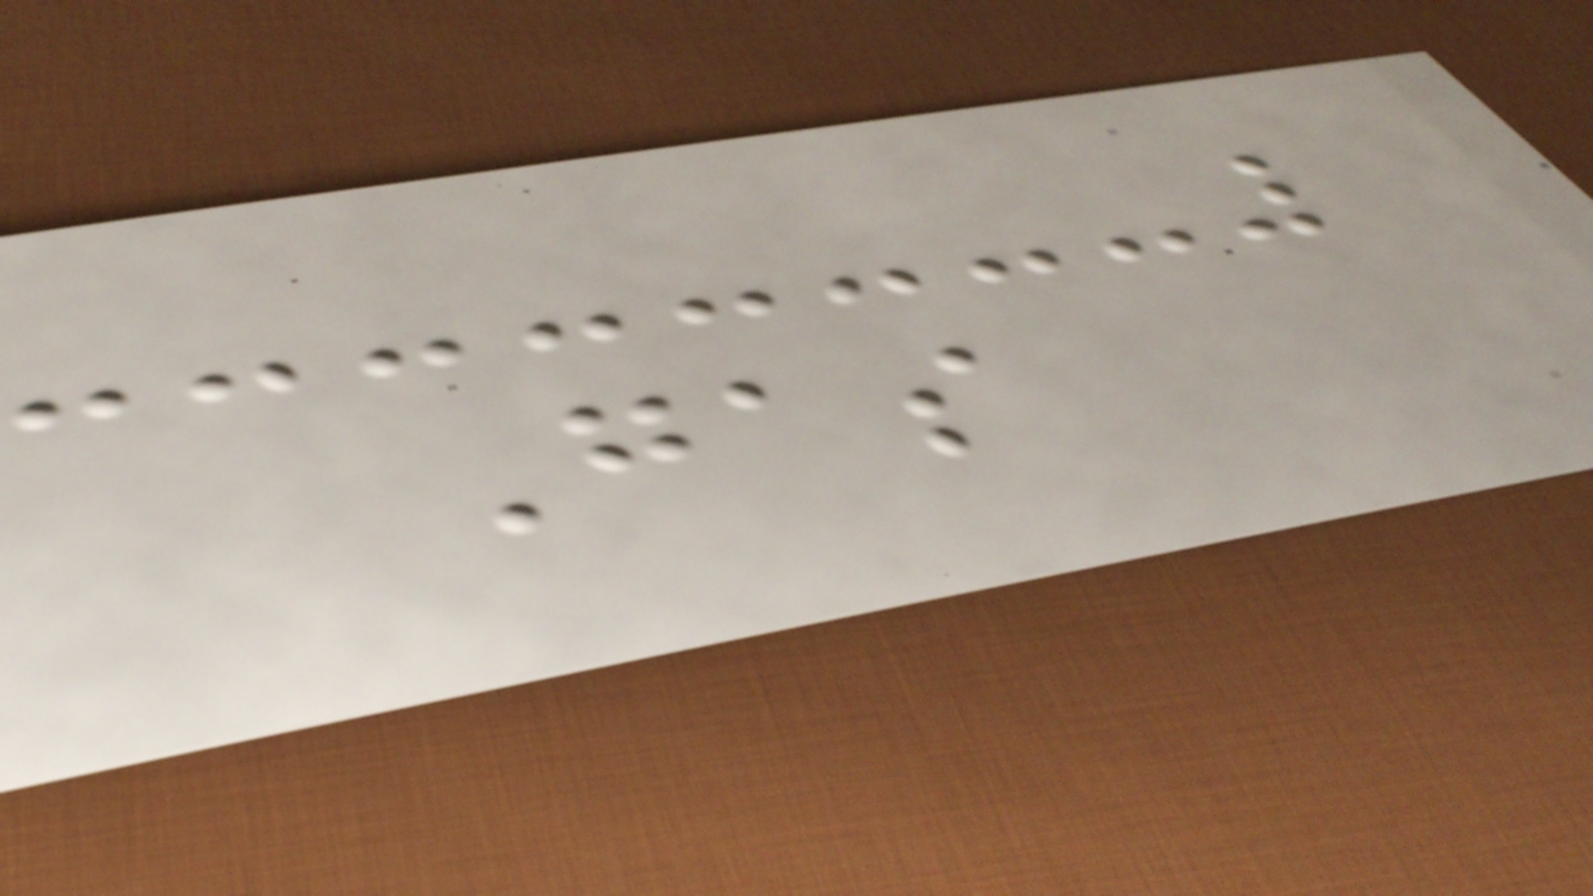Gas
